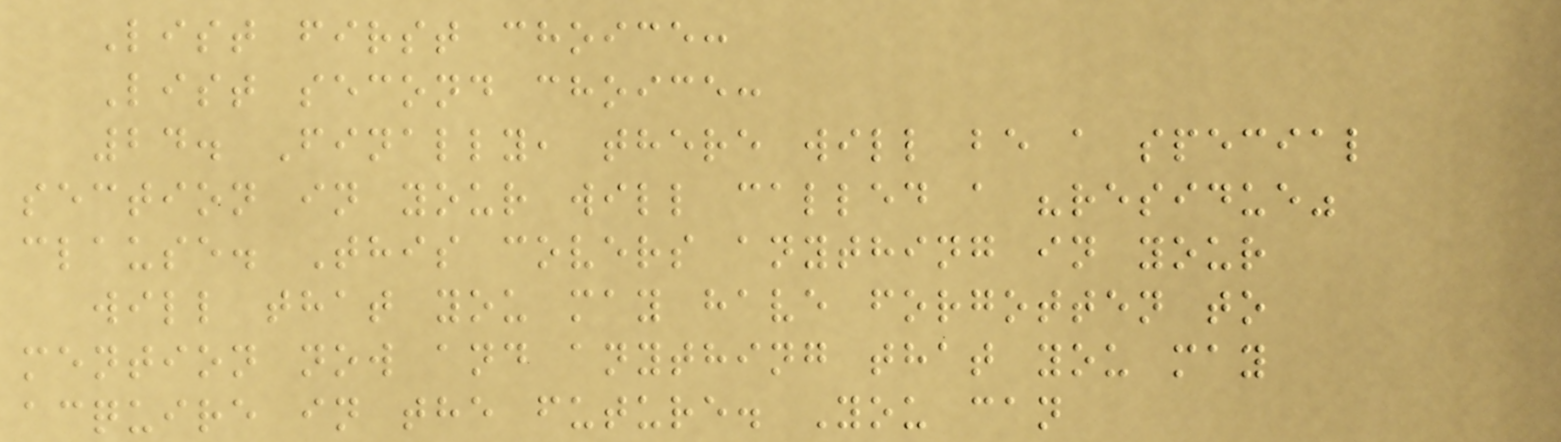List first choice:
List second choice:
24. Finally, there will be a special
section in your will called a "residue"
clause. This covers anything in your
will that you may have forgotten to
mention now and anything that you may
acquire in the future. You can
